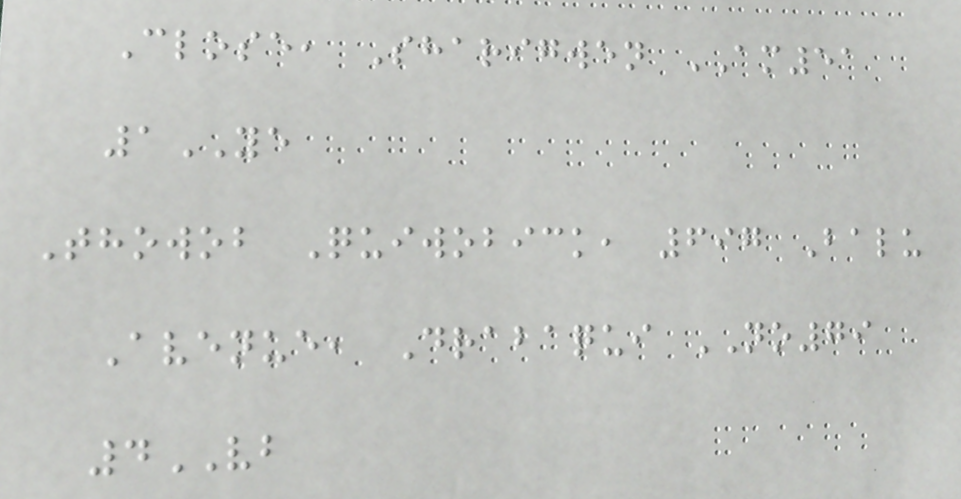Close, Sharigwen AM51
1YE
Thowob Quiwobick, 697 Balu
Avenue, Drabaqui NO79
4VB
